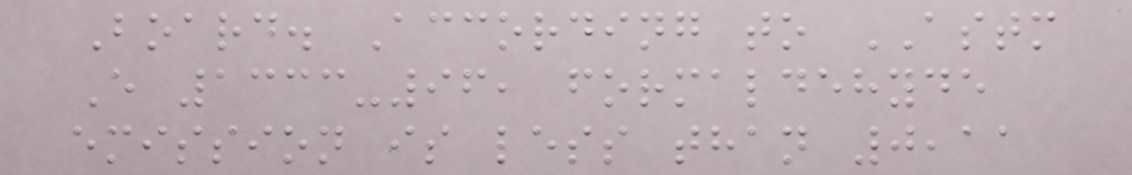Board. According to ASTM
E 1333-96, formaldehyde
emission is less than 0,11
